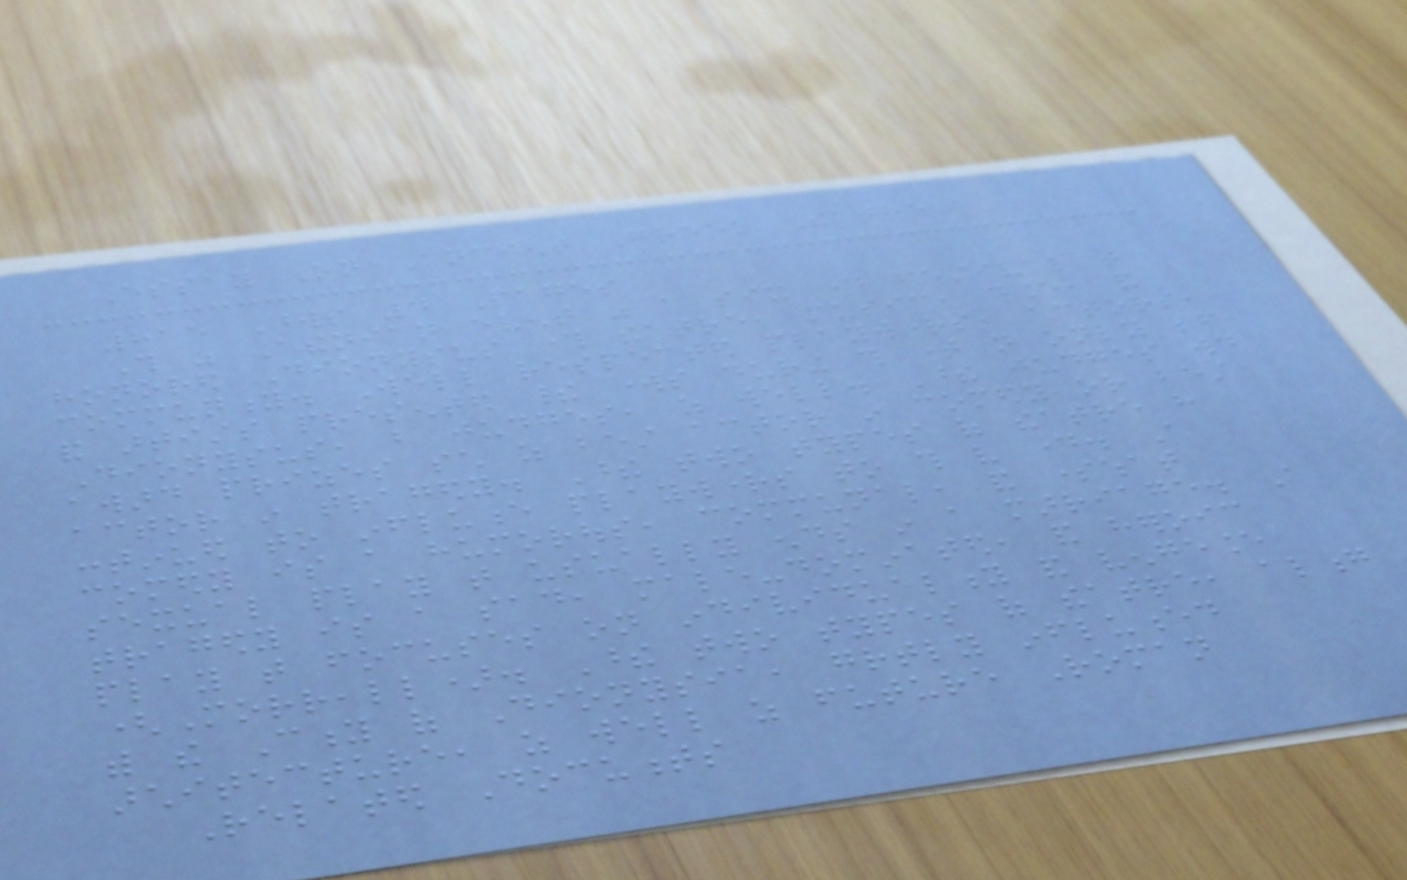Essay On Ancient Greek Theatre
815 Words 4 Pages
This was Athenian event was a six day festival that
honored Dionysus through theatre, music, dance, and
community. Well respected playwrights, actors,
and artists presented their works during this time not only before
Dionysus, but judges, as well. These judges would
award prizes such as best actor in comedy or best
actor in tragedy. These two types of theatre have
continued to influence playwrights to this very day. A
comedy is a humorous, communal, and somewhat
sexual play that usually ends in a marriage. A
tragedy is a sad, male-dominated, and heroic
play that focuses on individuality and vengeance
(Morreall). These two types of theatre, along
with the City of Dionysia, greatly influenced
architecture, as well as future Roman
Related Documents
